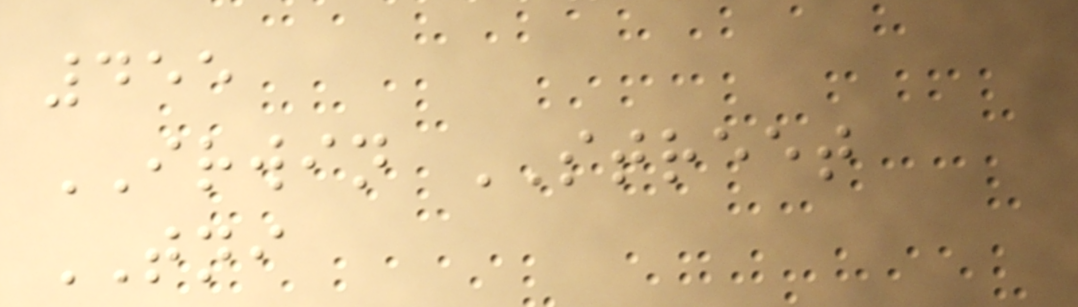455
IRWIN STREET
TNI
